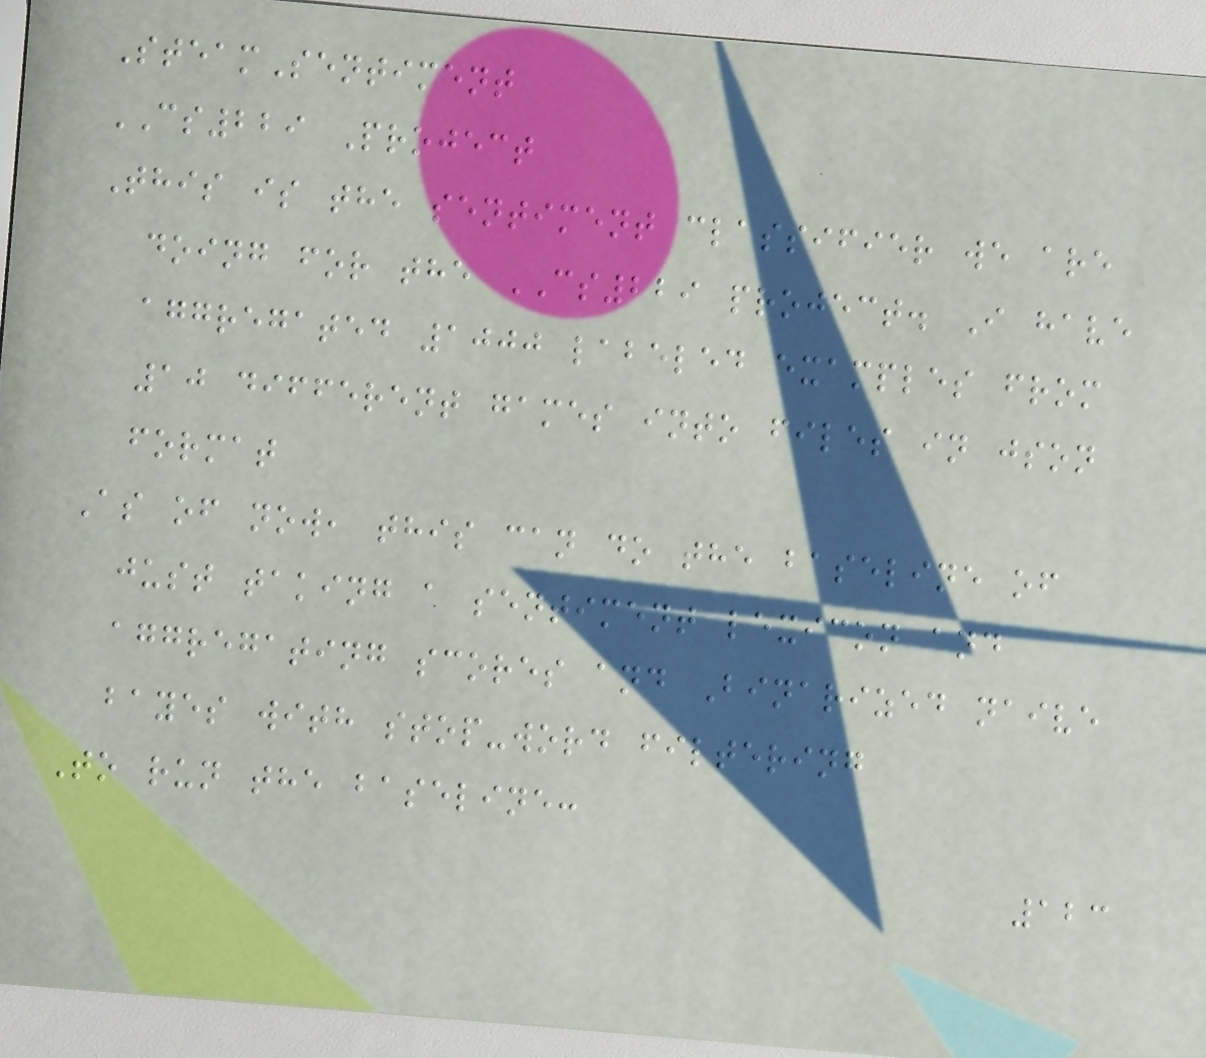SteamSentiment
CS229 Project
This is the sentiment classifier we are
doing for the CS229 project. I have
aggregated 1000 labeled examples from
10 different games into files in json
format
As of now, this can do the baseline of
just taking a sentiment lexicon and
aggregating scores and Binarized naive
bayes with stop-word filtering
To run the baseline:
123
